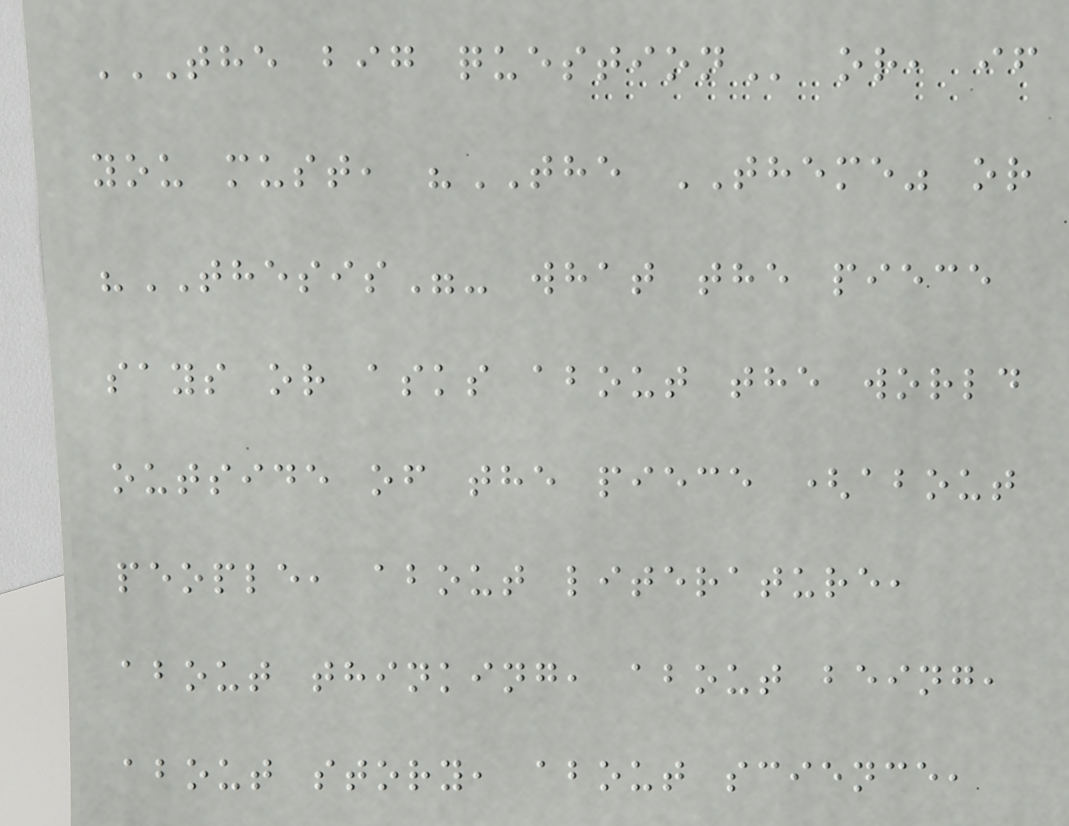THE BIG QUESTION or, if
you must, "THE THEME" or
"THESIS"- what the piece
says or asks about the world
outside of the piece (about
people, about literature,
about thinking, about being,
about story, about science,
